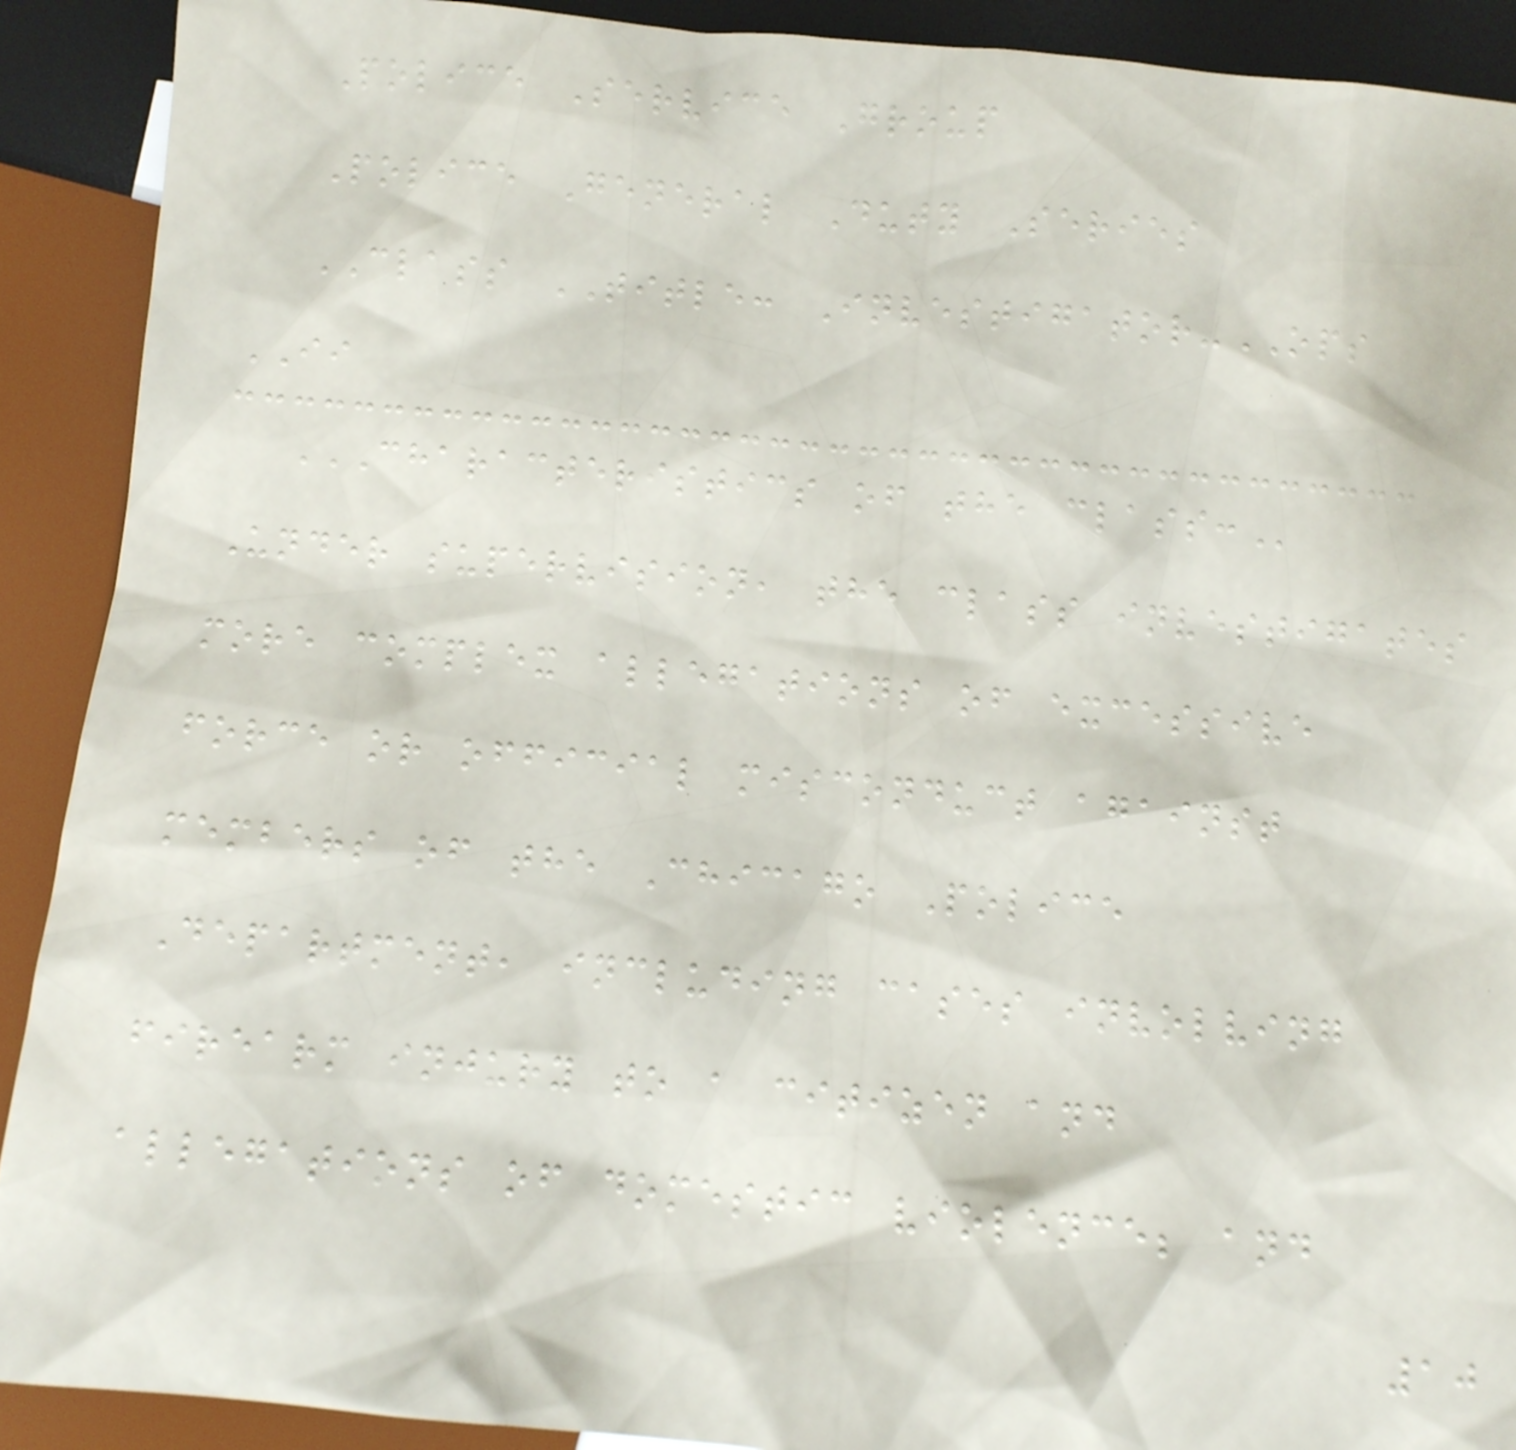Police Service Group
Police General Duty Series
CLASS TITLE: Investigator-OPS
II
CHARACTERISTICS OF THE CLASS:
Under supervision, the class investigates
more complex allegations of excessive
force or official misconduct against
members of the Chicago Police
Department, including cases involving
firearm injury to a citizen and
allegations of domestic violence; and
10
